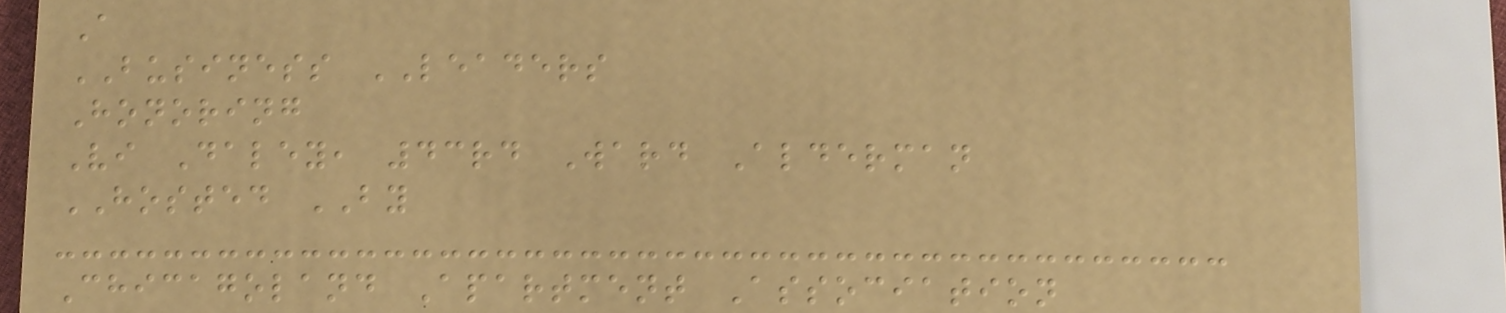A
BUSINESS LEADERS
Honoring
Vi Daley, 43rd Ward Alderman
HOSTED BY
Chicagoland Apartment Association
